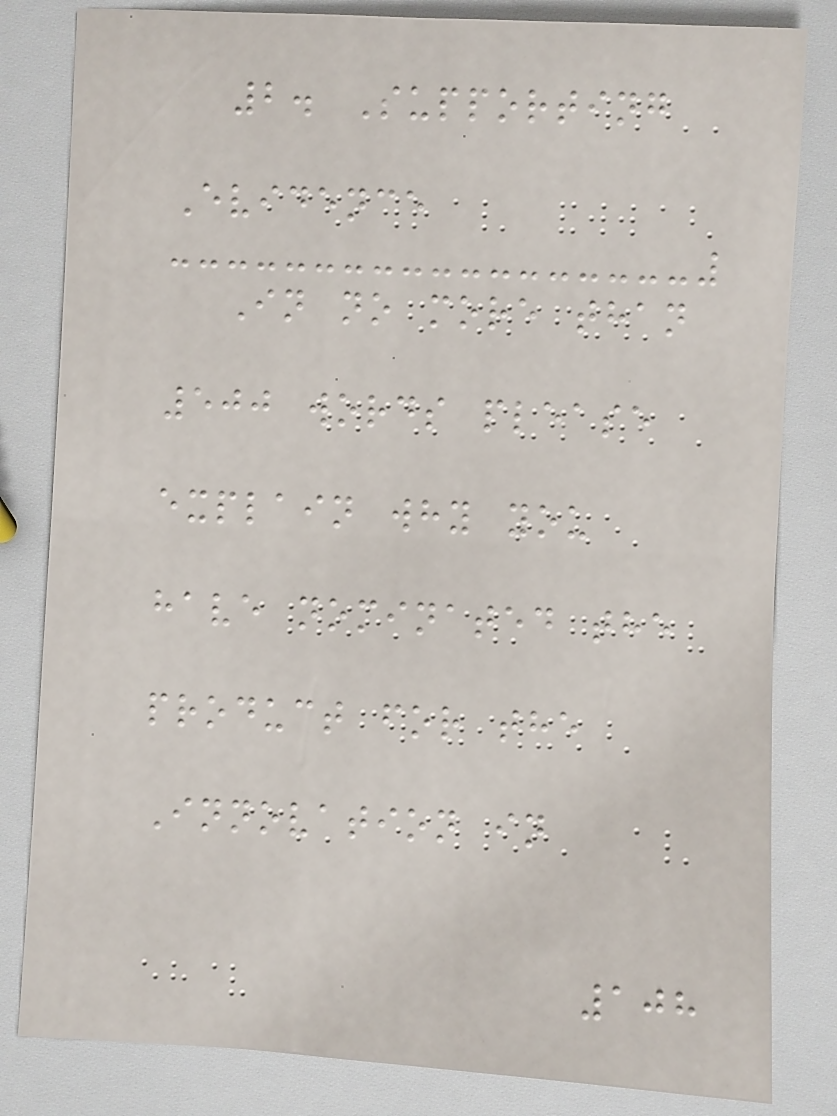2. Supporting
Evidence
In no more than
500 words please
explain why you
have nominated the
product for the
Innovation in
108
